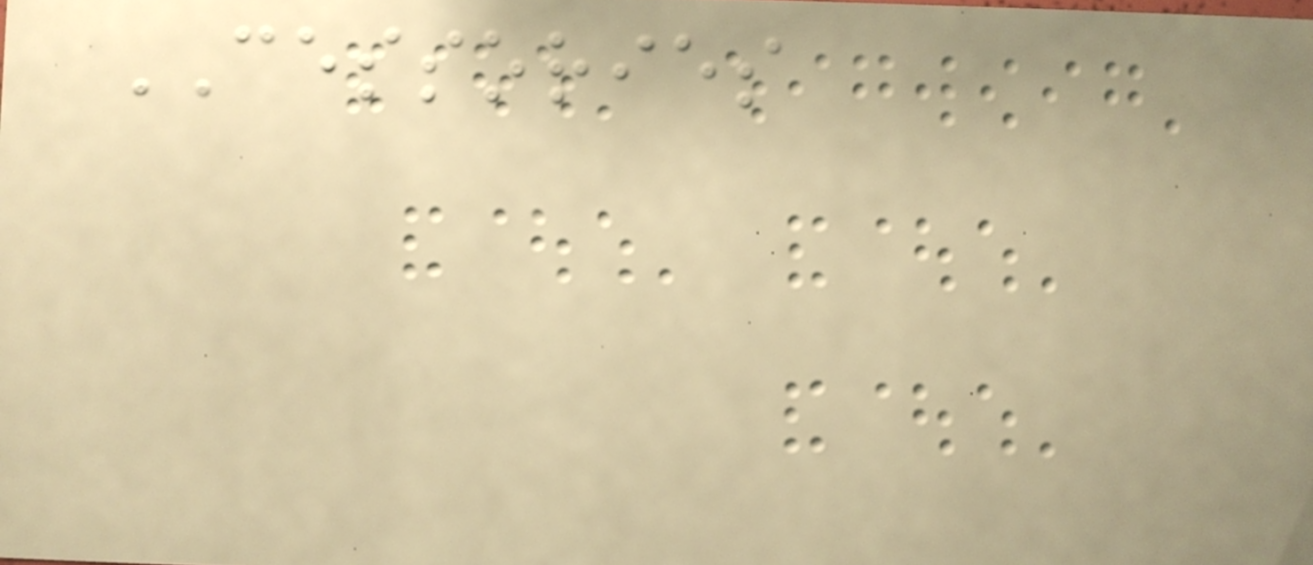CESSORIES
